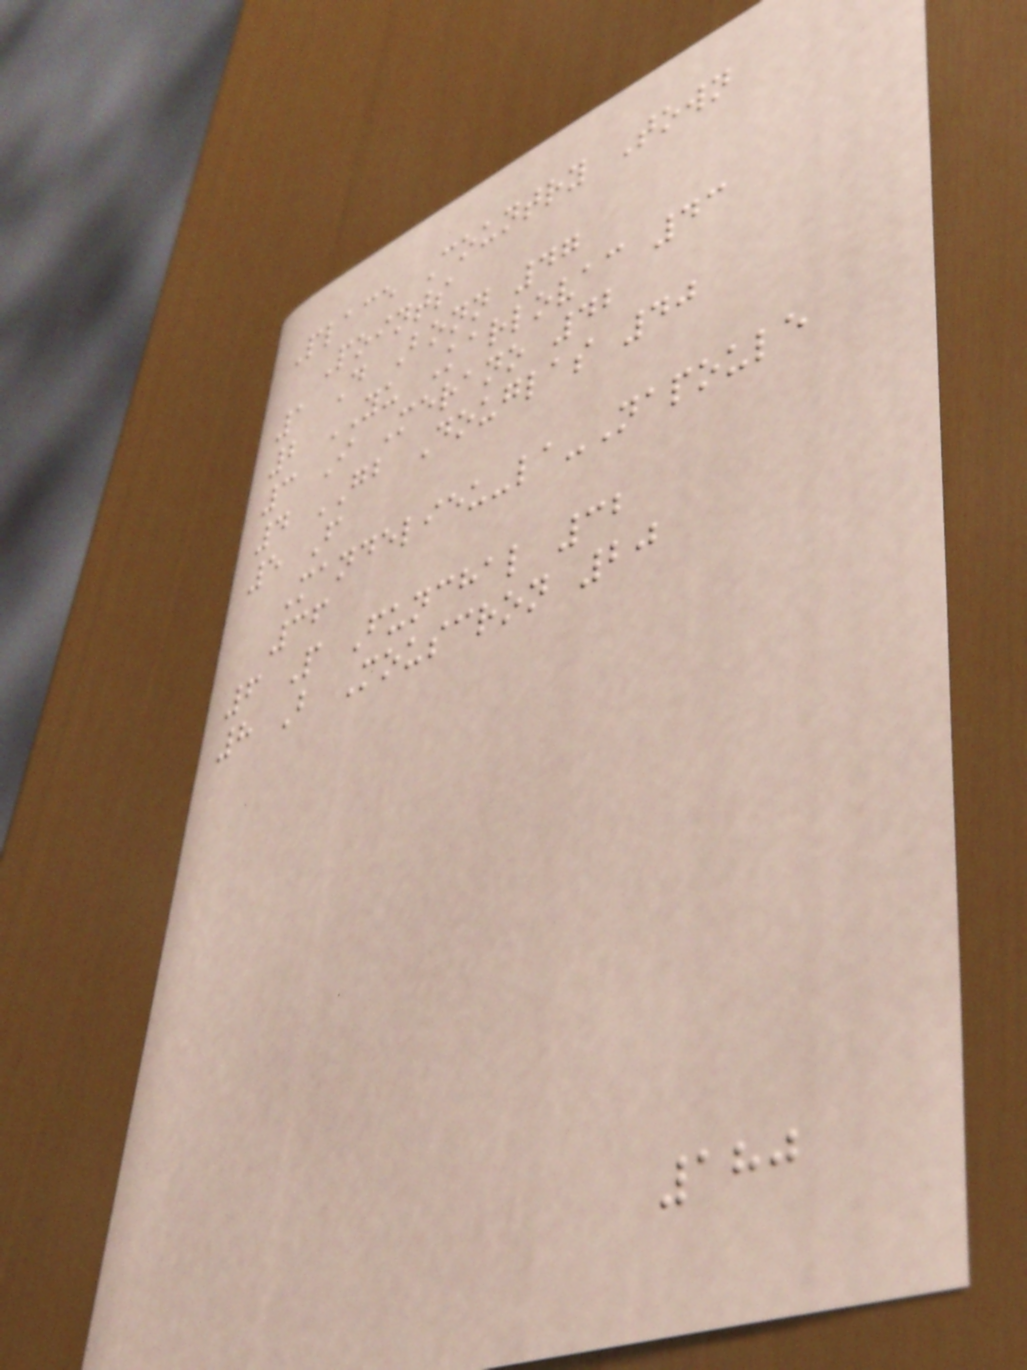Place Country Town
Points
1 D Bonn 47
2 YU Karlovac 43
3 I Merano 42
4 GB Douglas 40
5 F
Mandelieu-la-Napoule
36
6 P Funchal 32
8 B Mouscron 20
180
